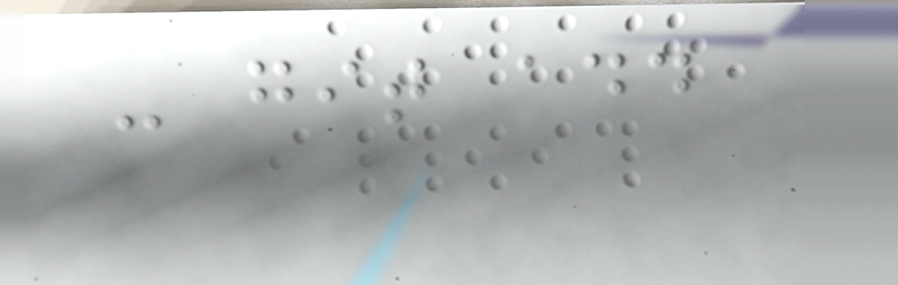- git add
